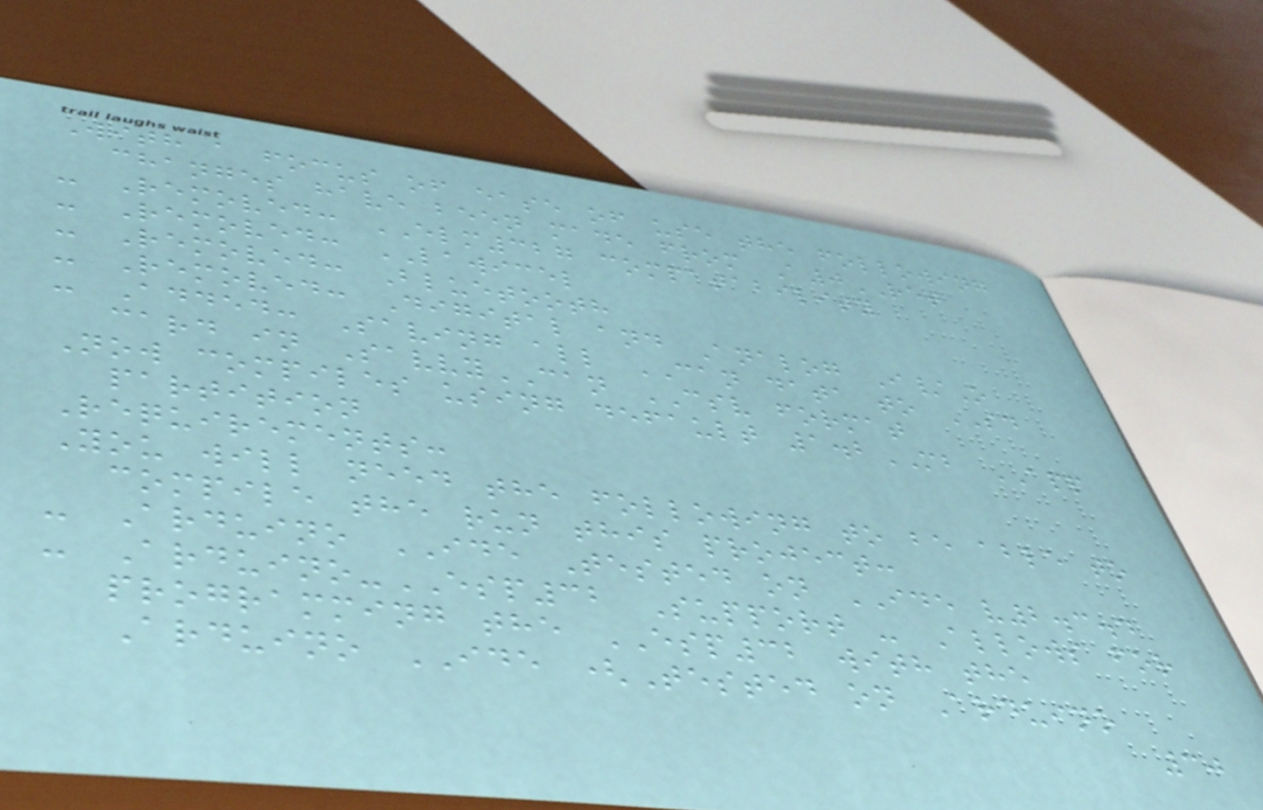With a focus of ease of use the following
changes have been made from A0RET
- Removed: ELM327 compatability
- Removed: LAWICEL
- Removed: Bluetooth
- Removed: Digital and Analog I/O
- Added: Saving all CAN data to SD
card in SavvyCAN CSV format
Now compiles using default 1.2MB APP
partition
Requirements:
You will need the following to be able to
compile the run this project:
- Arduino IDE Tested on IDE v2.3.4
- Arduino-ESP32 Support - Allows for
programming the ESP32 with the
Arduino IDE (Tested on Arduino
30
